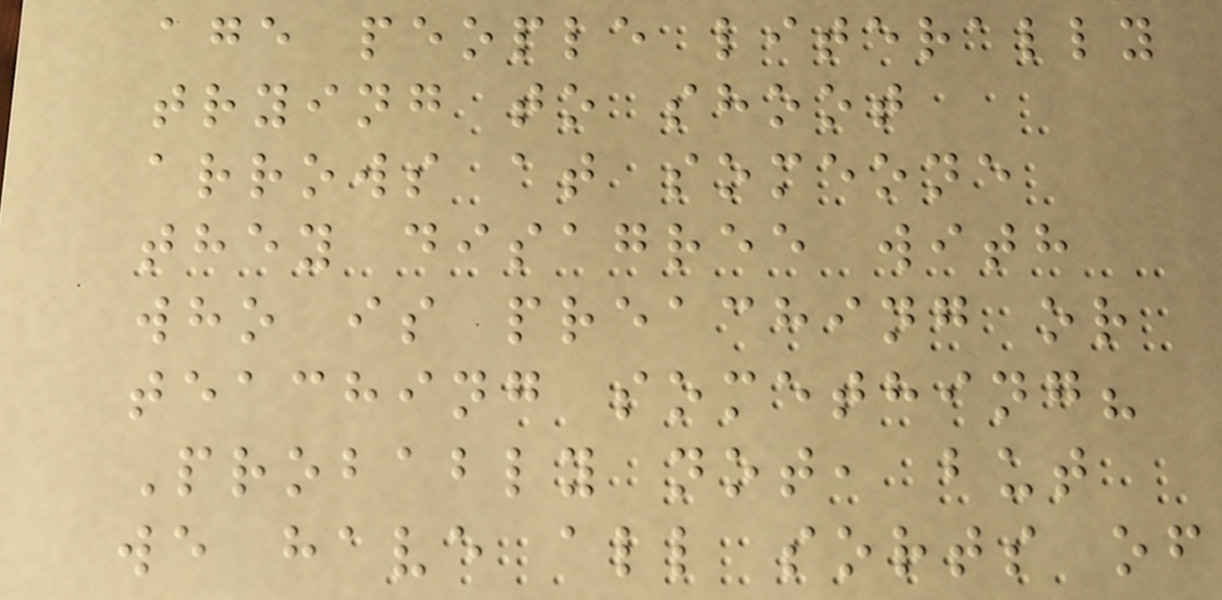age people literally
trying to shoot
arrows at someone
they disagree with
who is preaching or
teaching something?
Probably not, but
we have all sorts of
